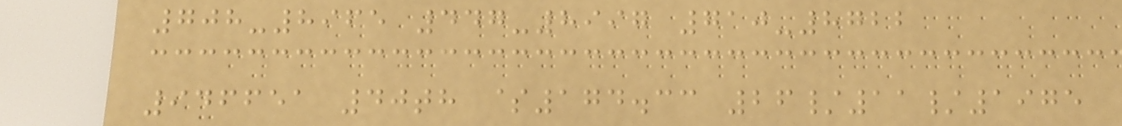708-8965 447-8997 710-8722
946651 40th $174.33 26/11/1975
